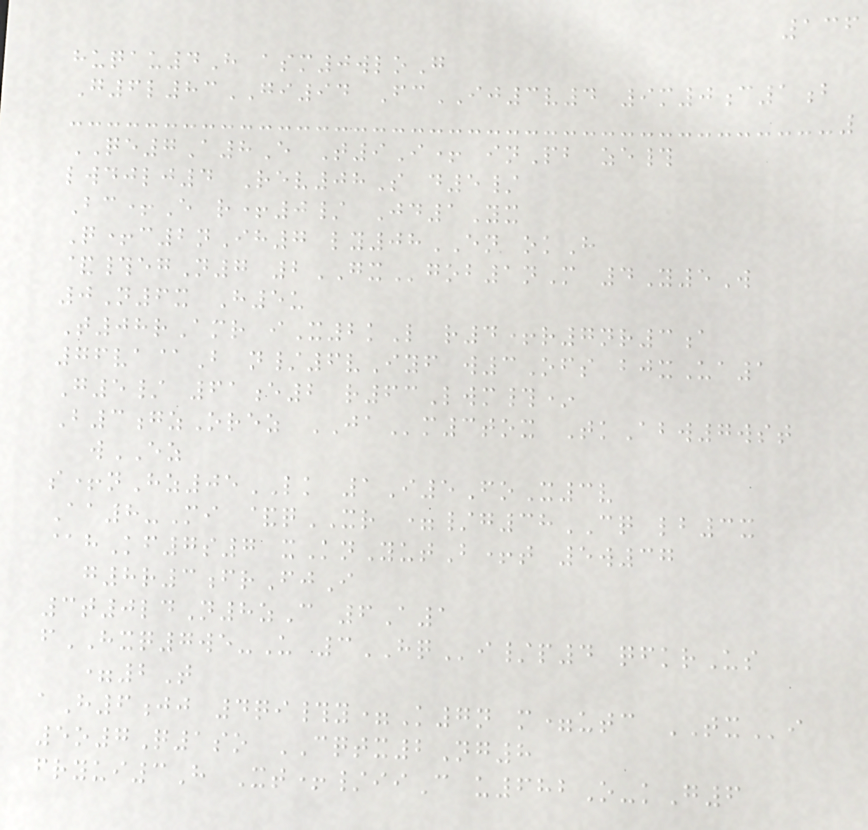136
huqau4H asm0wloG
G6l83GI94 FcIJ3v4 9m0c1b
QE7A8E T9I+ inPb ze#
lwdjlj4 Rev08S d5/
Bc+E r+0/ Jd1Yx
Q+c2nIh7 ly08EN okH
&#egN7 2GXgob1nM 4Y5W
0N6x H5u
T08rAmr iX2kL r4+r7nr3a
76va@B n/6vIyf w3Ofs bjxUa1
G5/ 61e2 r63Lwm#*
B3gzOrez JAm3tox TkAbw7wst
wEZ
s+nHz05LK 1I5FoX3v
Aa8-Mi &qXR =/g38CQ lb3x
@hKf7s7 xKnYutB+t 5w37
g8r3frFjI
3t0ldN8zC 6A1
fHXQ7we-U 3HQi/p4 qfkrUs
=2T
aH6jj 4qi#y=K7n m=utc TXi
5o7Q1so CQTX2Ng8
fryui3H Xt+/iiC u682O-kG6
